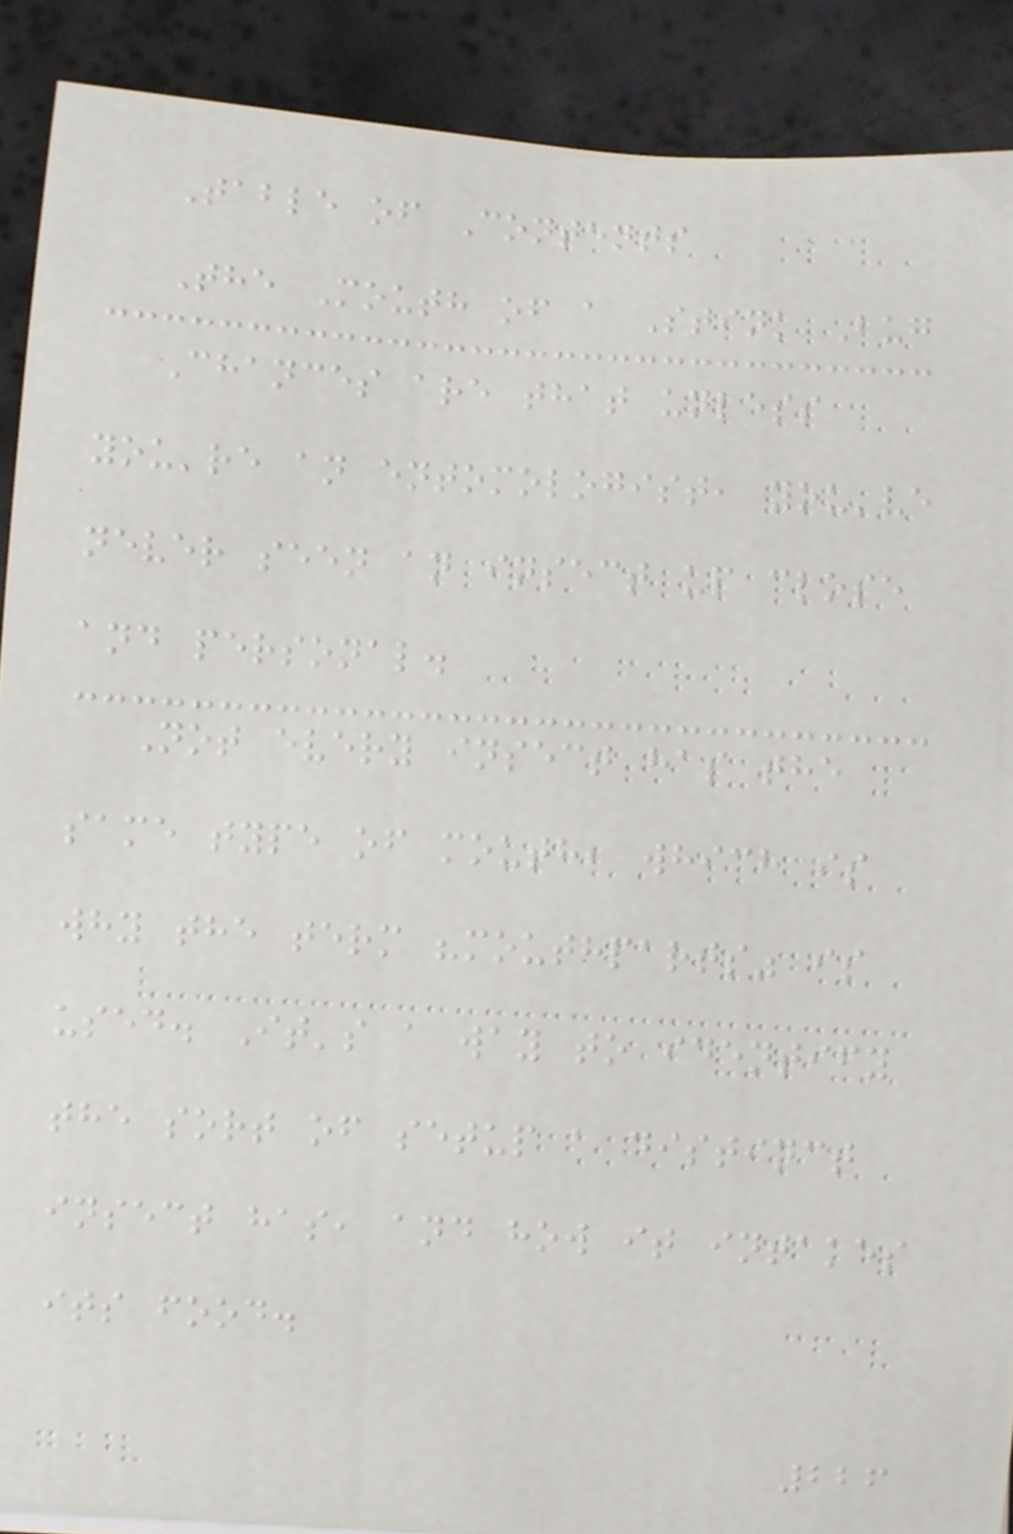Table of Contents
The Mouth of a Stink Bug
Chances are that unless
you're an entomologist, you've
never seen an insect up close
and personal.
Not every insect has the
same type of mouth, which is
why the term "mouthparts" is
used. It's a way to identify
the sort of setup a distinct
insect has, and how it intakes
its food.
226
